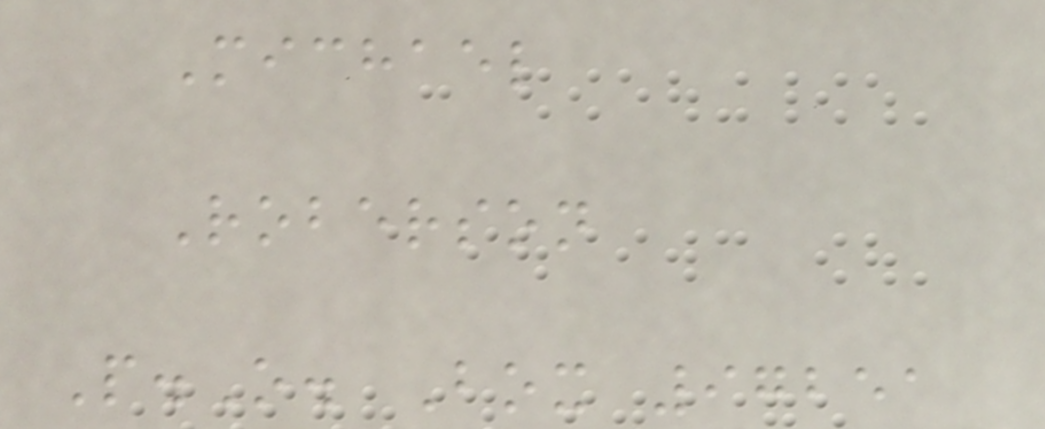Michael
Roberson
P.O. Box 97251
